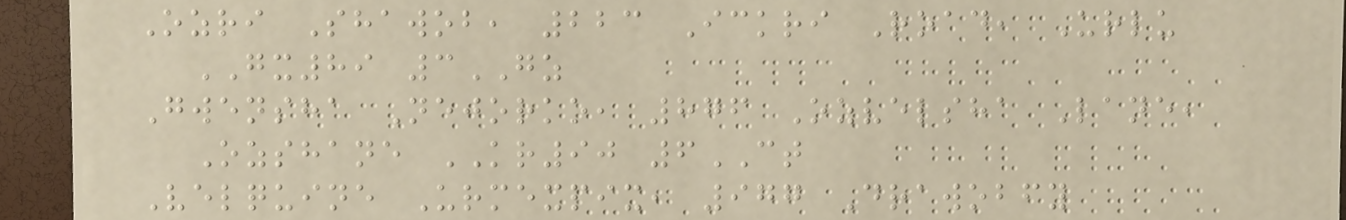Ozri Shawob, 223 Ickri Road, Urlu
GX89 3GZ
Gwensha Nejorko, 876 Ozvelsha Lane,
Ozshane KR90 6CT
Velquine Urmexpix, 977 Drawobfy
